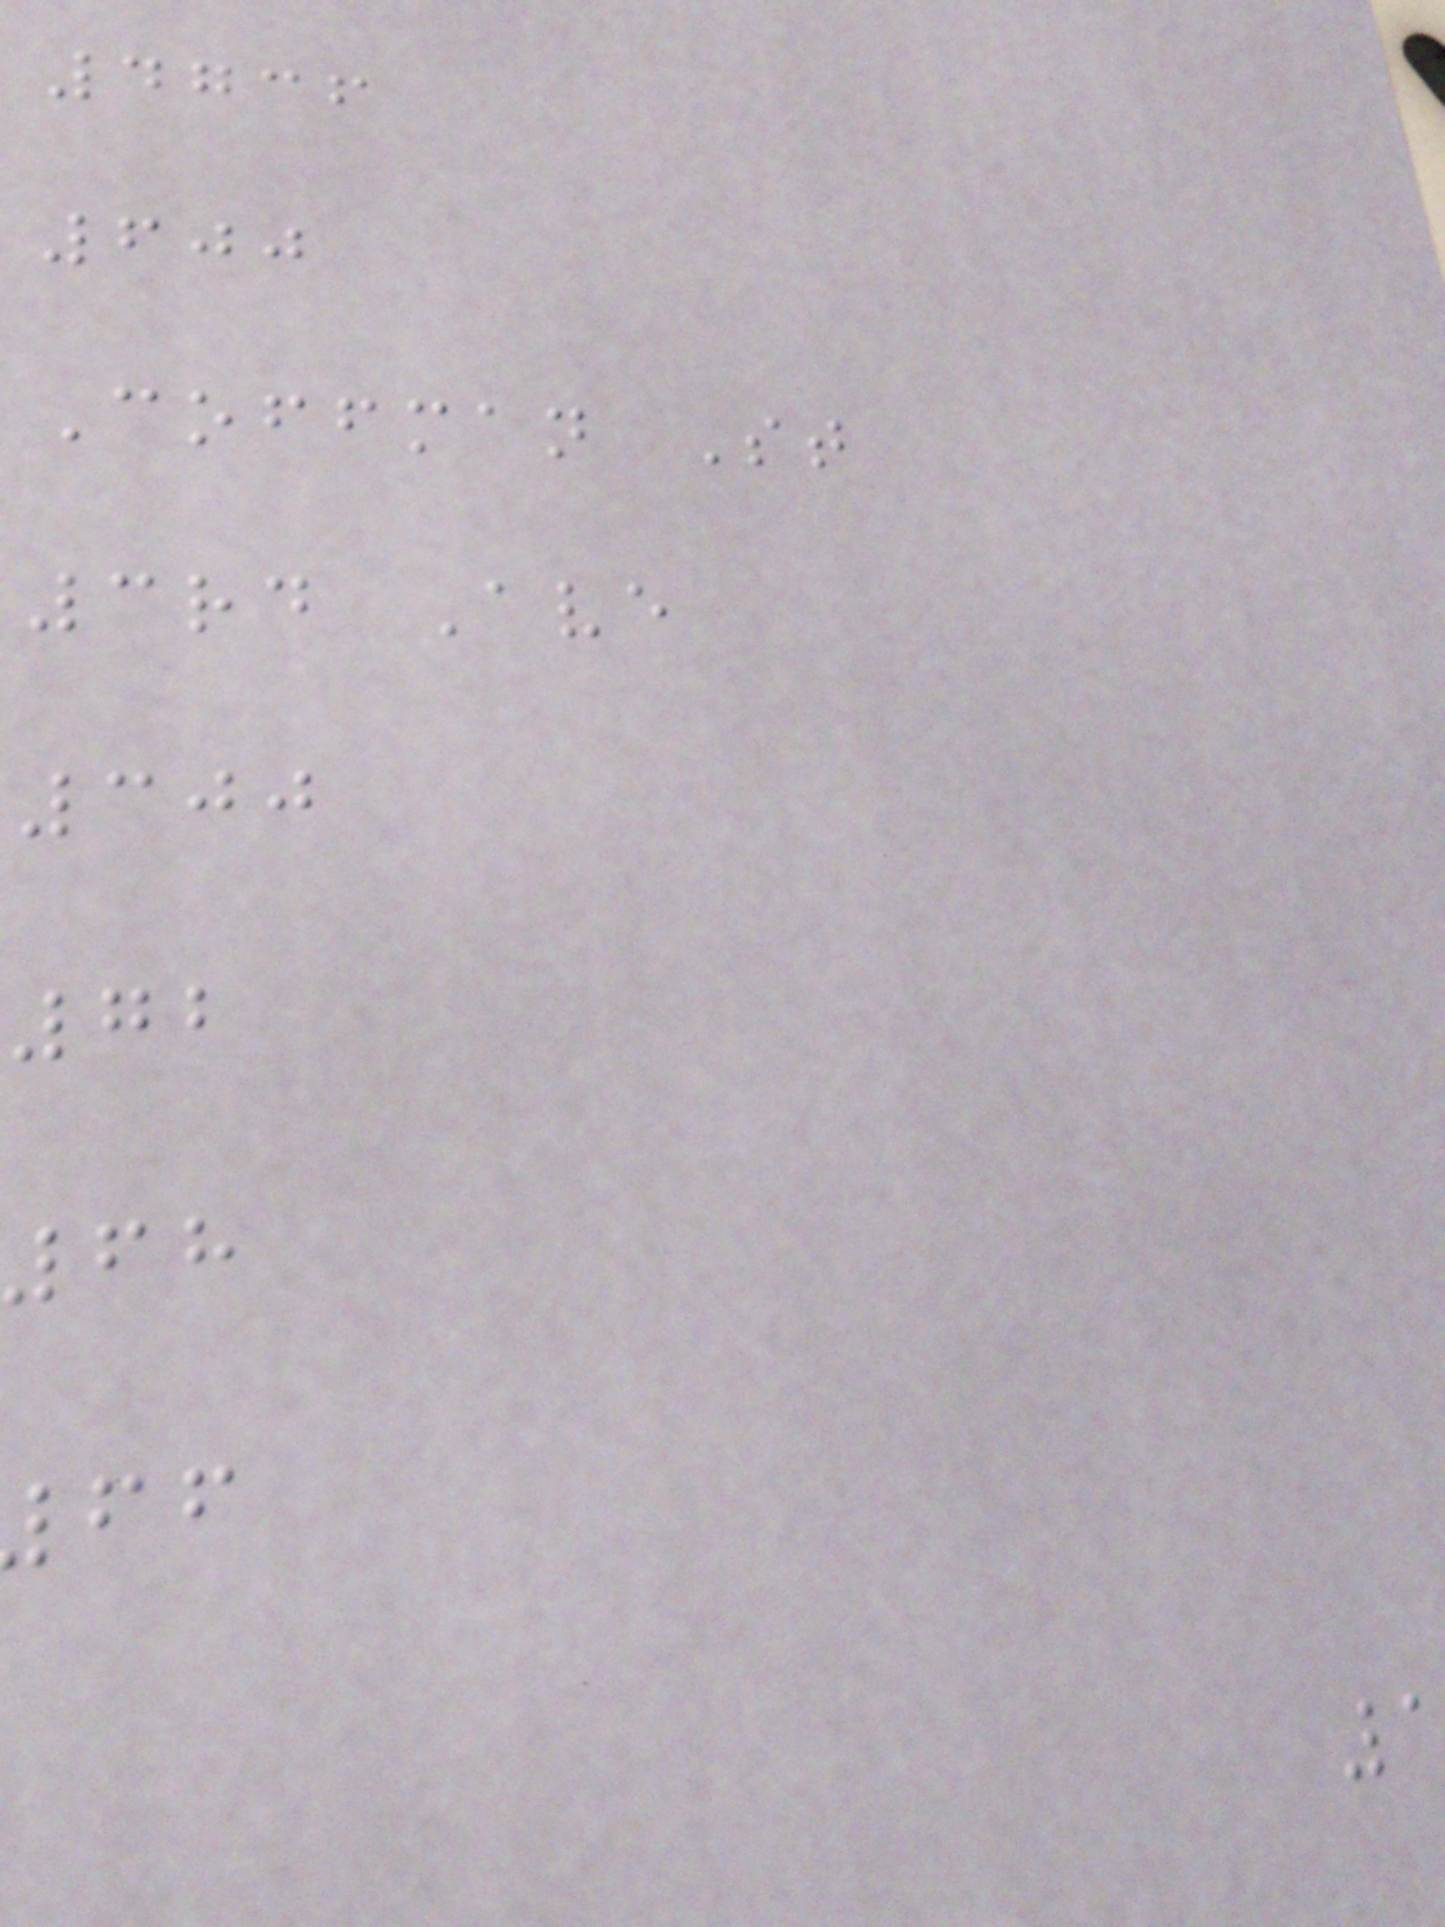4736
600
Coffman St
3rd Ave
300
72
68
